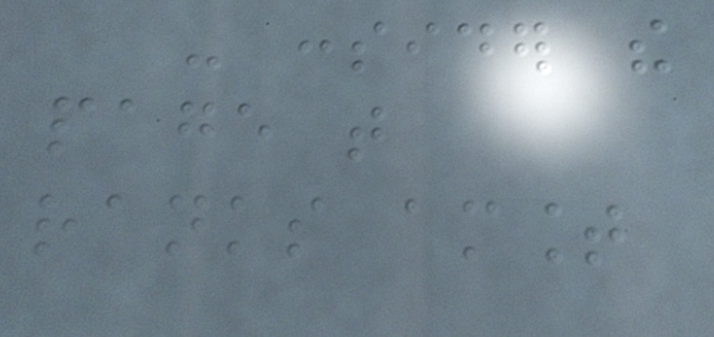- consider the
page that
ranks amount
